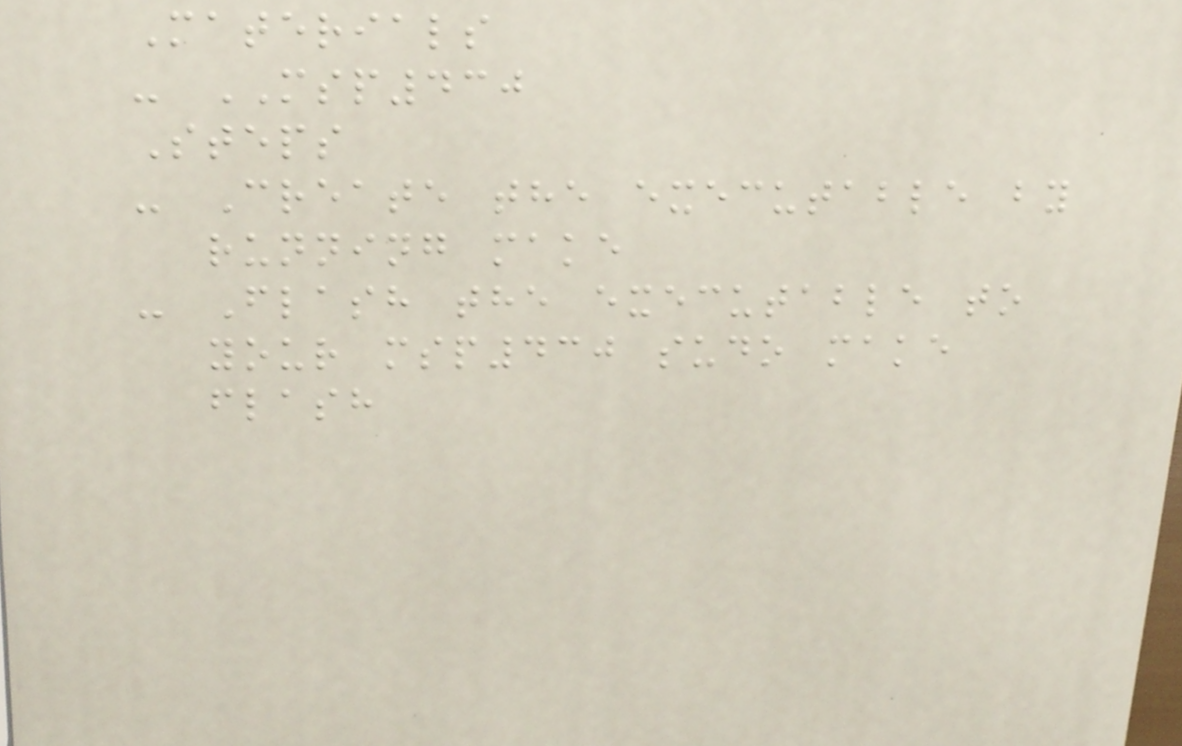Materials
- MSP430
Steps
- Create the executable by
running make
- Flash the executable to
your msp430 sudo make
flash
